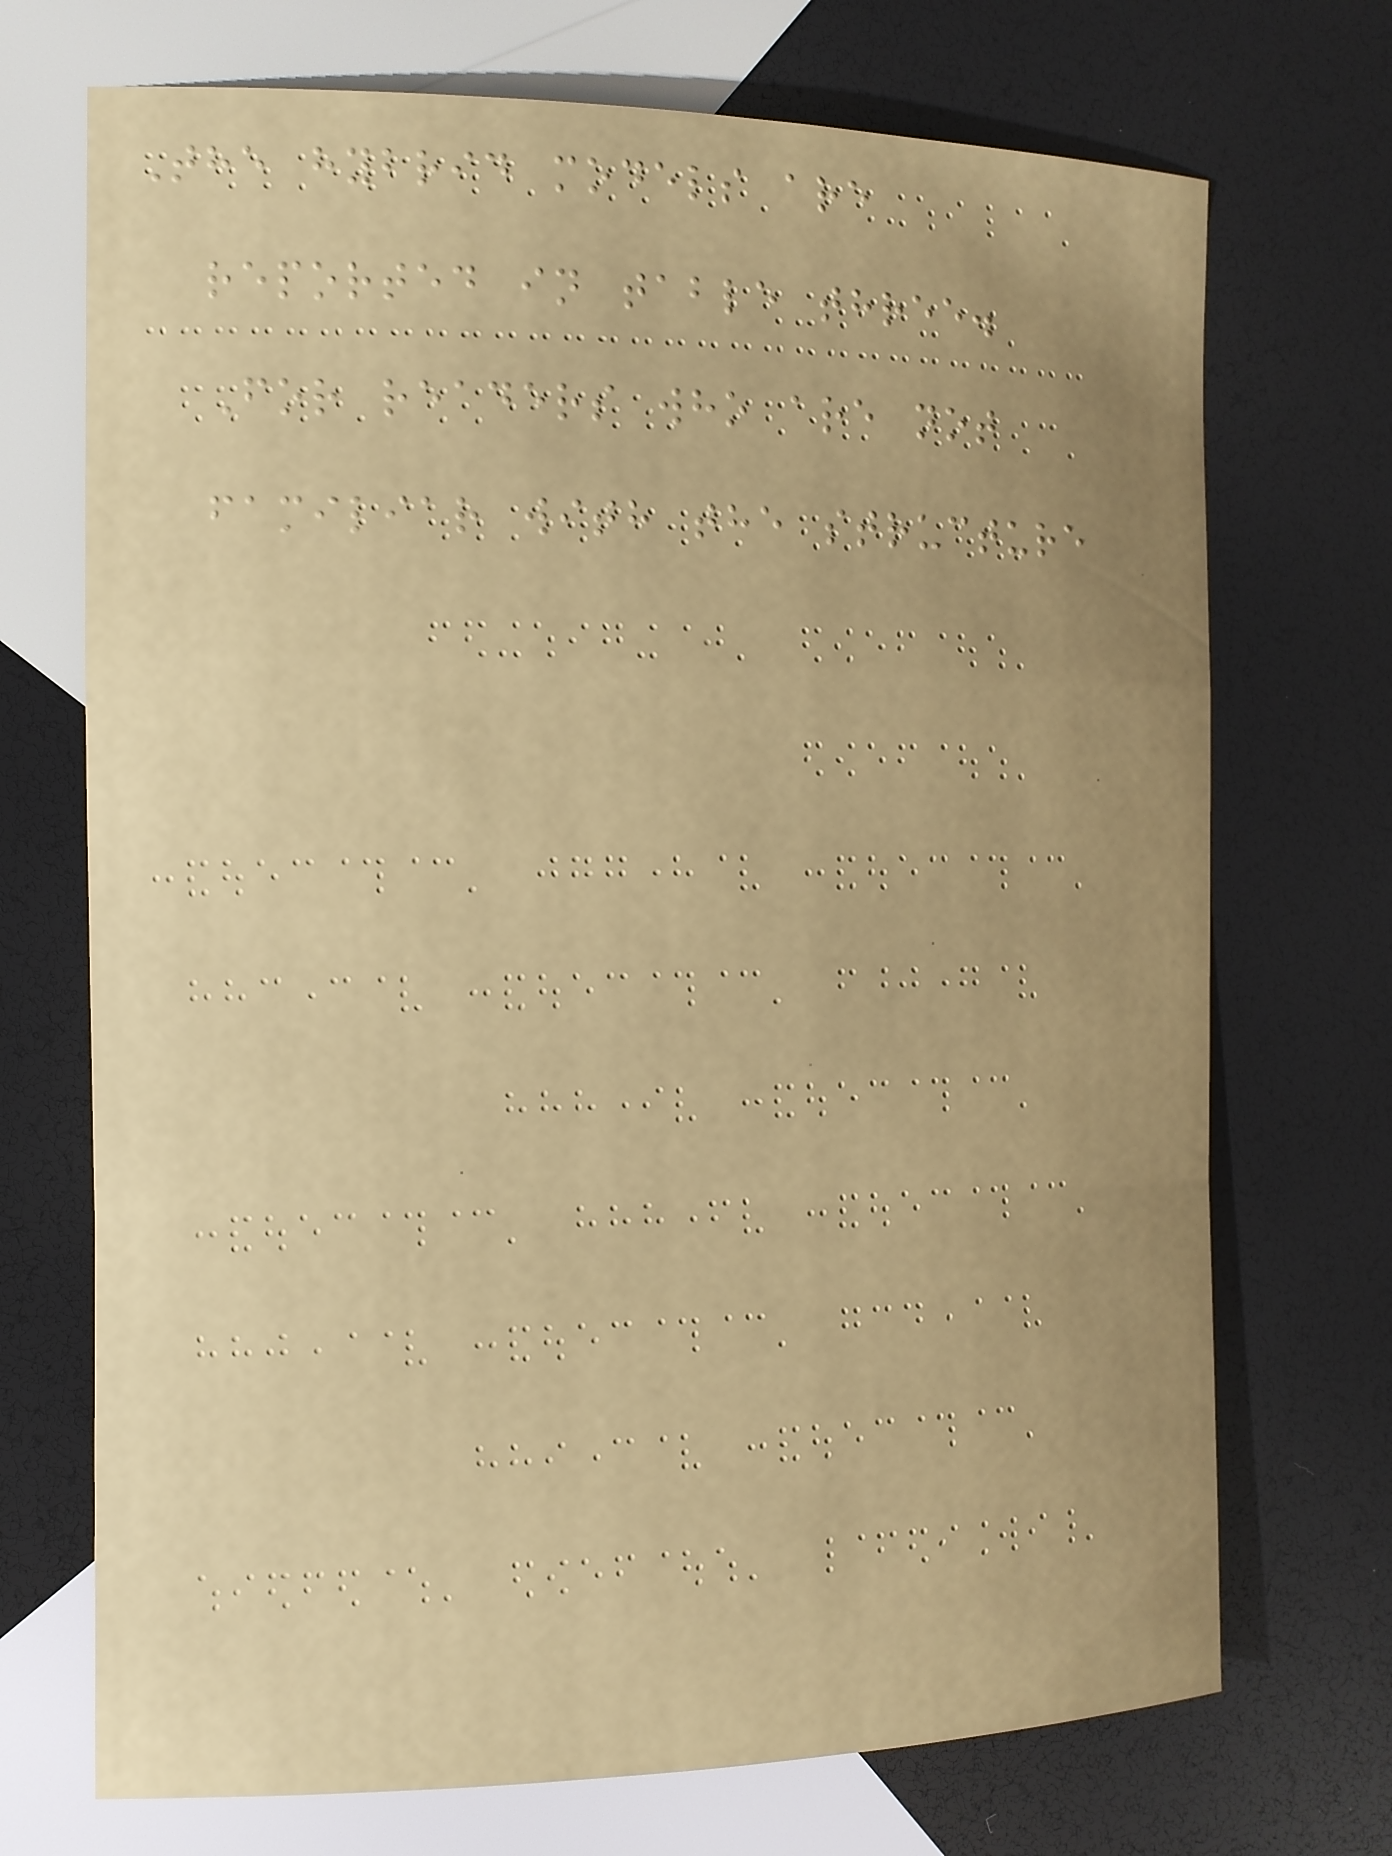The hybrid models are
reported in table three.
For readers who are not
familiar with the structure
